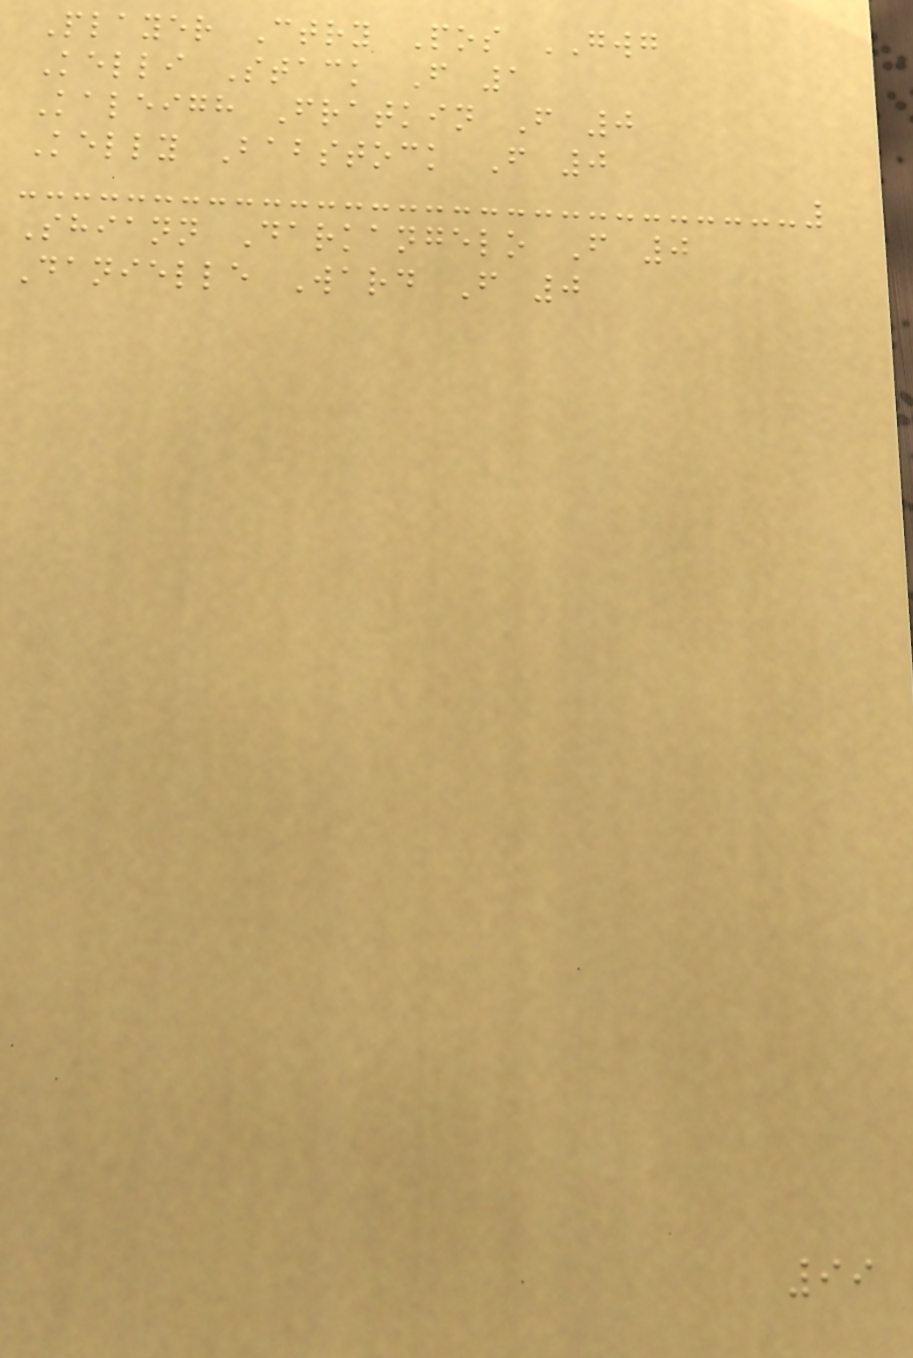Player Ctry Pos GWG
Kelli Stack F 1
Kaleigh Fratkin F 0
Kelly Babstock F 0
Shiann Darkangelo F 0
Danielle Ward F 0
99
